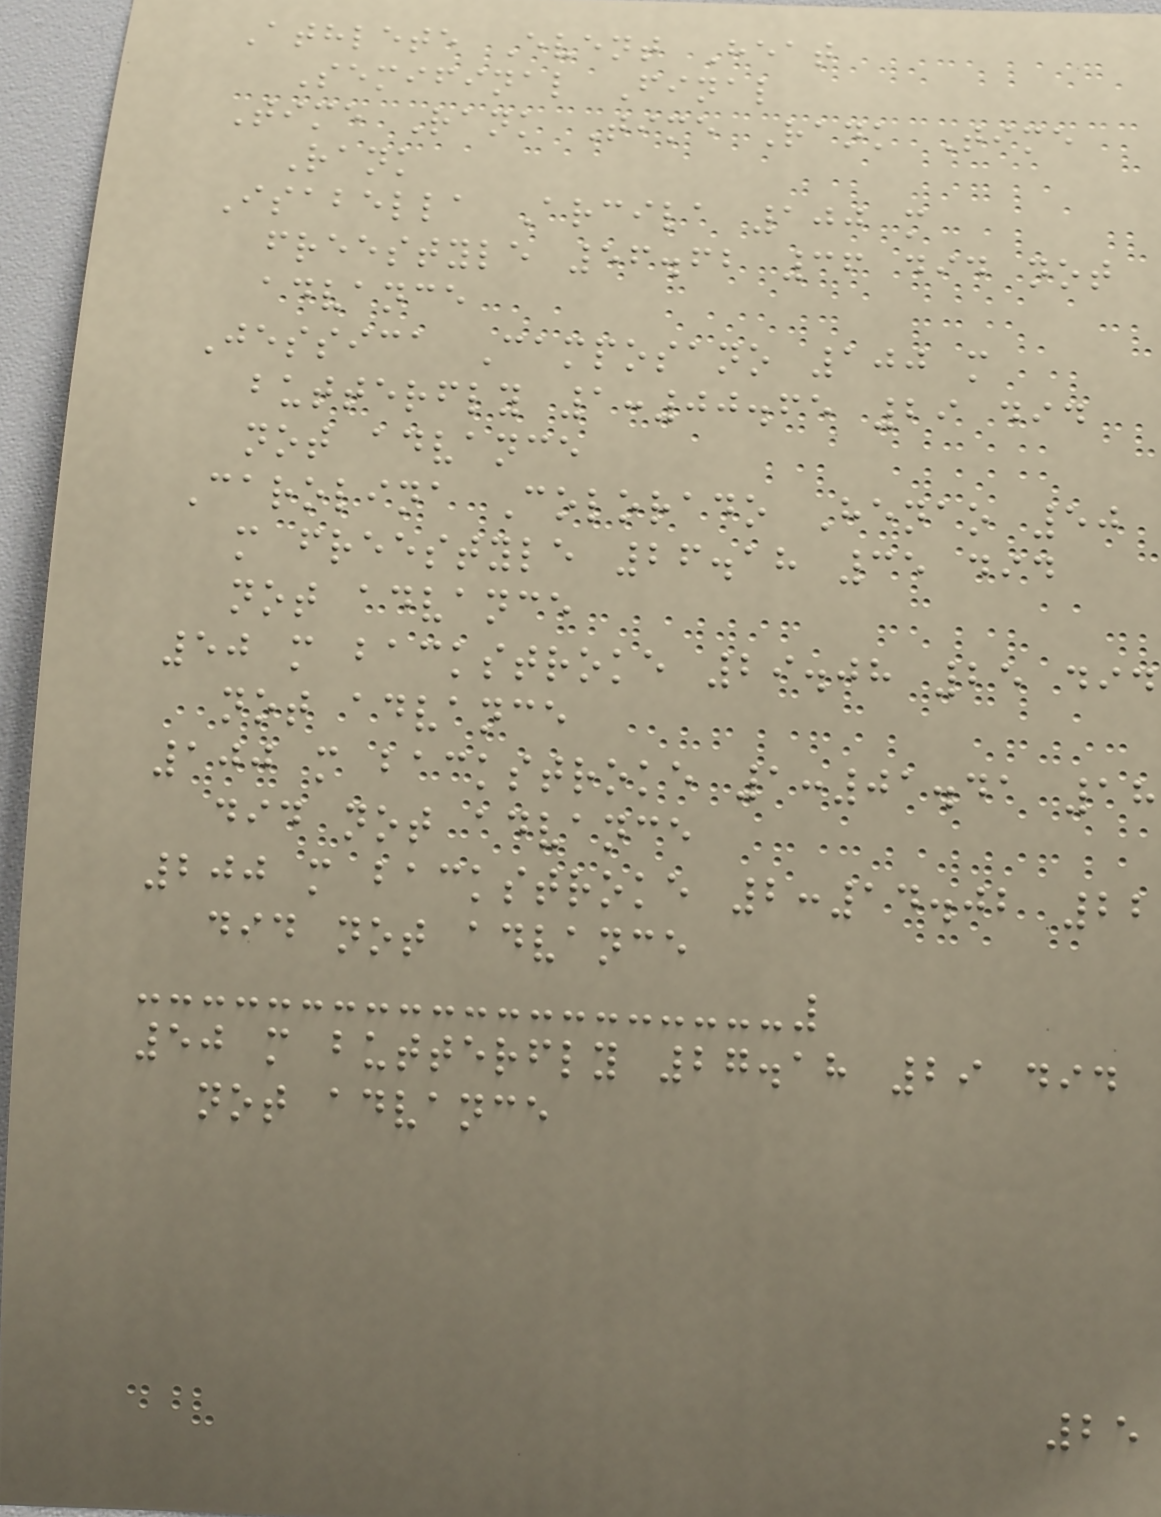Athlete Event Heat
Semifinal Final
Time Rank Time Rank Time
Rank
Isabella Arcila 100 m
freestyle 56.62 36 did not
advance
Jessica Camposano 100 m
butterfly 1:00.65 29 did
not advance
Carolina Colorado Henao 50
m freestyle 26.18 35 did
not advance
50 m backstroke 29.08 25 did
not advance
100 m backstroke 1:01.41 18
did not advance
200 m backstroke 2:14.02 22
did not advance
50 m butterfly 27.18 29 did
not advance
25
